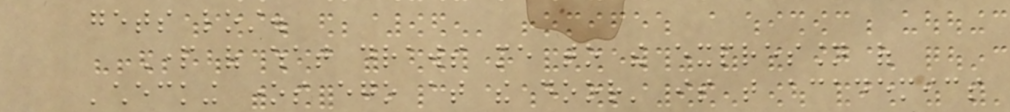gets lost.
Part of what draws me to the expression of
'checking ones ego at the door' is that academics
